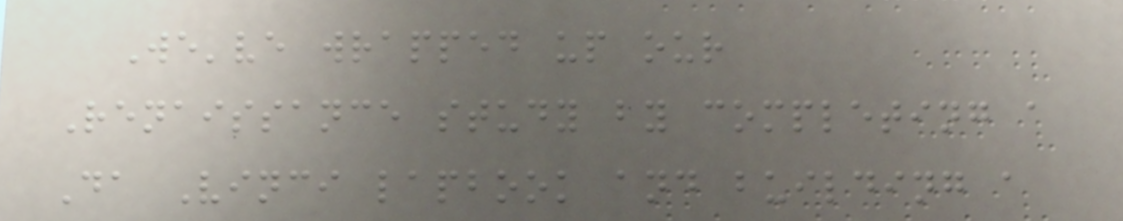We've wrapped up our
Renaissance study by completing a
Da Vinci lapbook and building a
